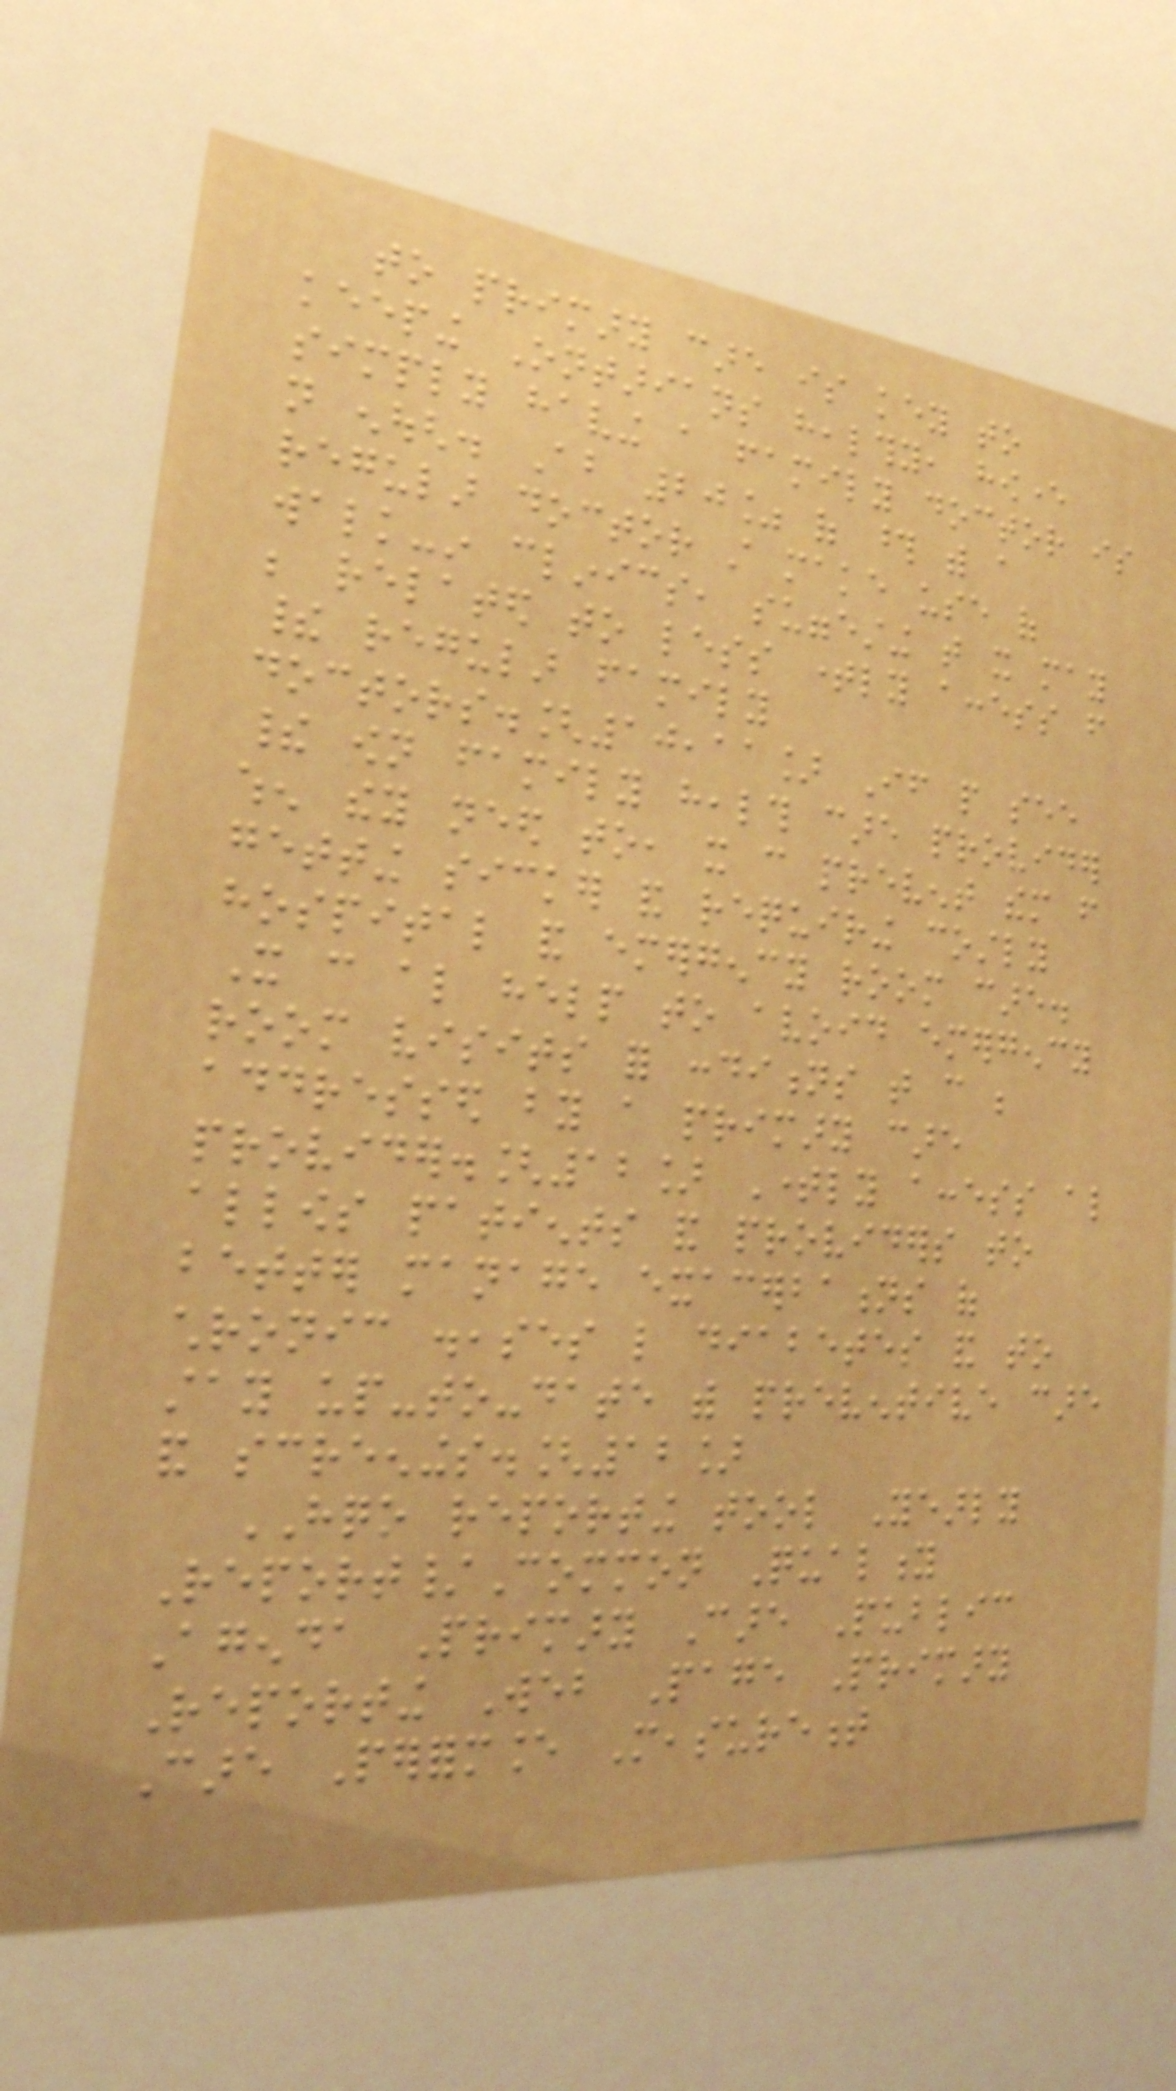to primary care is key to
keeping Ontarians healthy, however
simply having a family doctor is
not enough. About 20% of those with a
regular doctor still make use of
walk-in clinics, suggesting that it may
be related to less timely access from
their regular family
doctors.[10,11] If people see
their own family health care provider
when they need to, it can prevent them from
getting sicker and requiring costly
hospital and emergency room care.
It can also help to avoid emergency
room visits for conditions that can be
addressed by a primary care
provider.[12] Timely access also
allows patients and providers to
better manage exacerbations of
chronic diseases like diabetes and to
stay up-to-date with preventive care
and screenings.[12]
HQO reporting tool Yearly
Report/Common Quality
Agenda Primary Care Public
Reporting Web Page Primary
Care Performance Measurement
